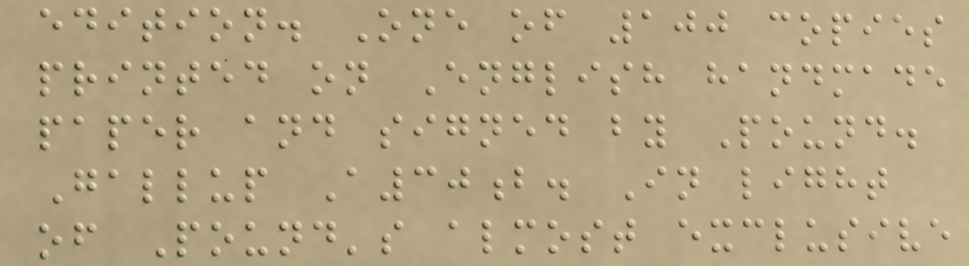edition. One of 100 copies
printed on English handmade
paper and signed by Pound.
Gallup A30b. In light
of Pound's almost exclusive
